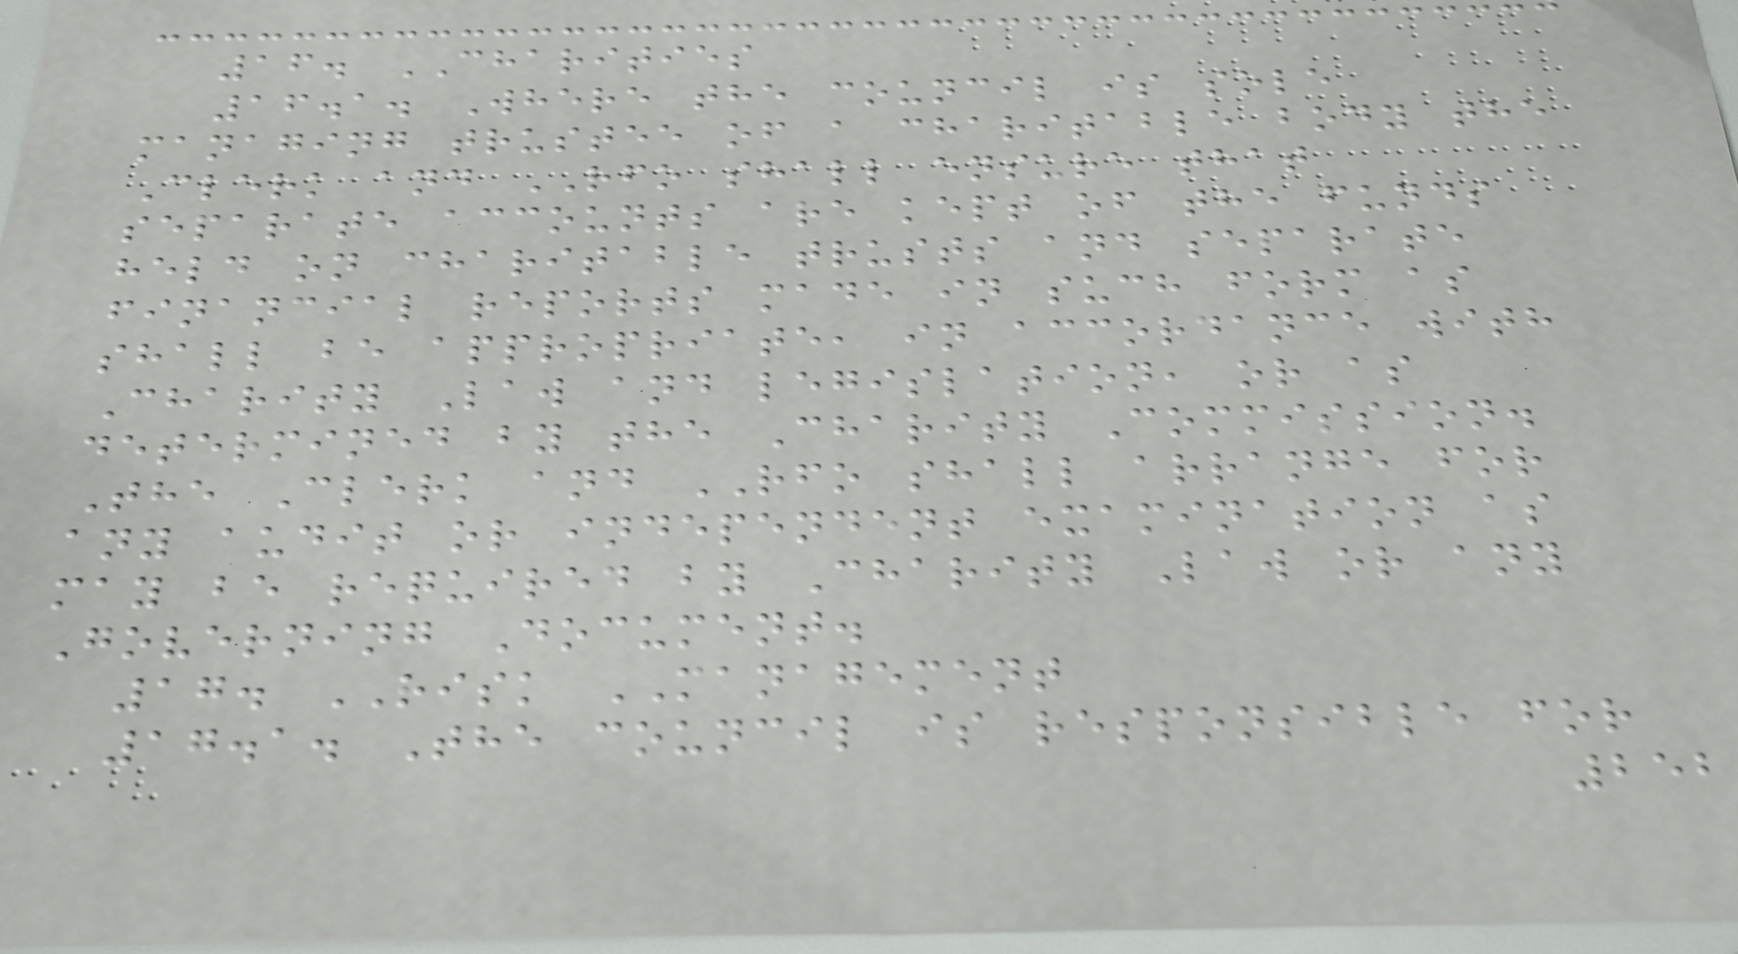16. CHARITIES
16.1. Where the council is sole
managing trustee of a charitable body the
Clerk and RFO shall ensure that
separate accounts are kept of the funds
held on charitable trusts and separate
financial reports made in such form as
shall be appropriate, in accordance with
Charity Law and legislation, or as
determined by the Charity Commission.
The Clerk and RFO shall arrange for
any audit or independent examination as
may be required by Charity Law or any
Governing Document.
17. RISK MANAGEMENT
17.1. The council is responsible for
252
